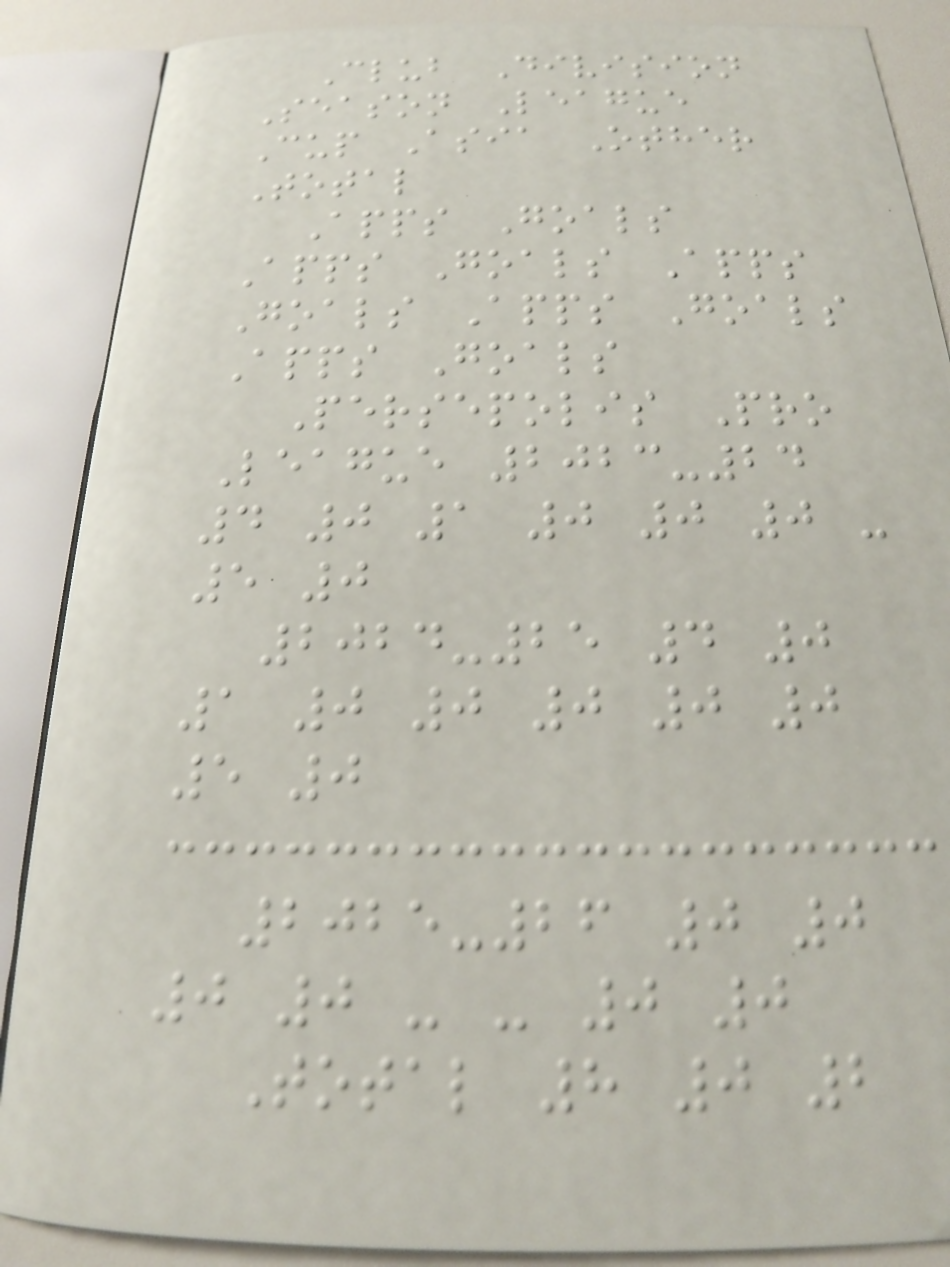Club Division
Season League
Cup Asia Other
Total
Apps Goals
Apps Goals Apps
Goals Apps Goals
Apps Goals
Persepolis Pro
League 2023-24
4 0 1 0 0 0 -
5 0
2024-25 4 0
1 0 0 0 0 0
5 0
2025-26 0 0
0 0 - - 0 0
Total 8 0 2
